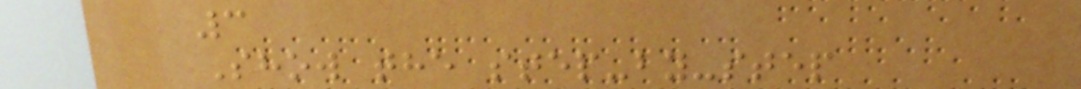3
Show the step-by-step
